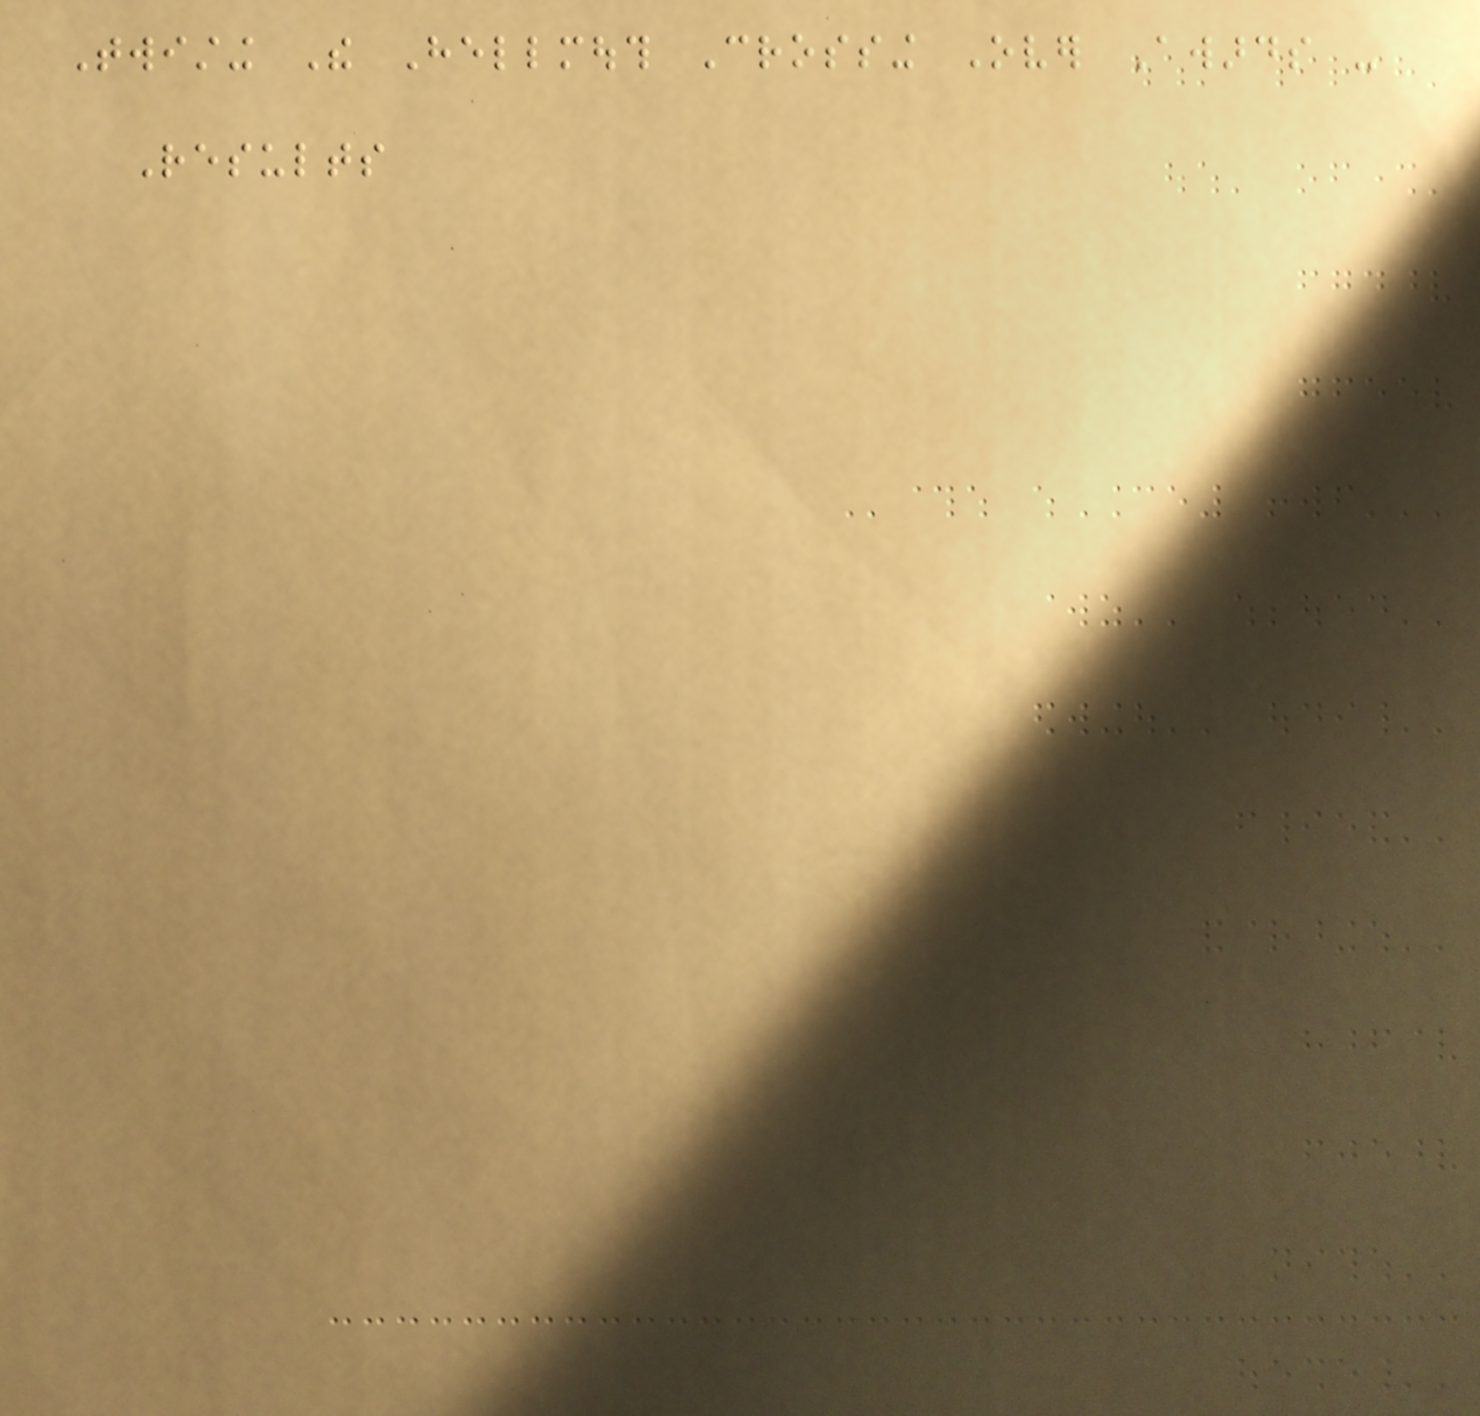Twisting The Hellmouth Crossing Over Awards -
Results
